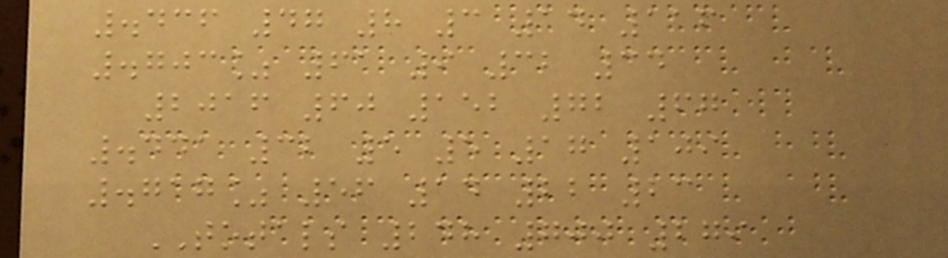.436 47 8 3 14 116
.703% 61 9 32 34
2016 60 152 72 67
.441 32 5 5 17 109
.717% 56 14 22 23
TOTALS 248 700 279
